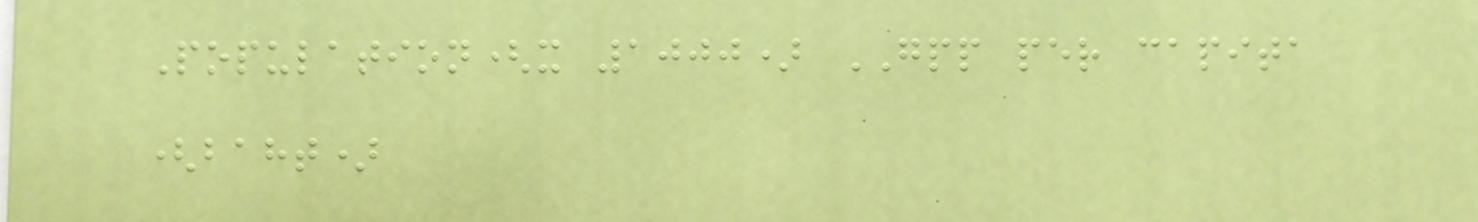Population(x 1000) GPP per capita
(baht)
